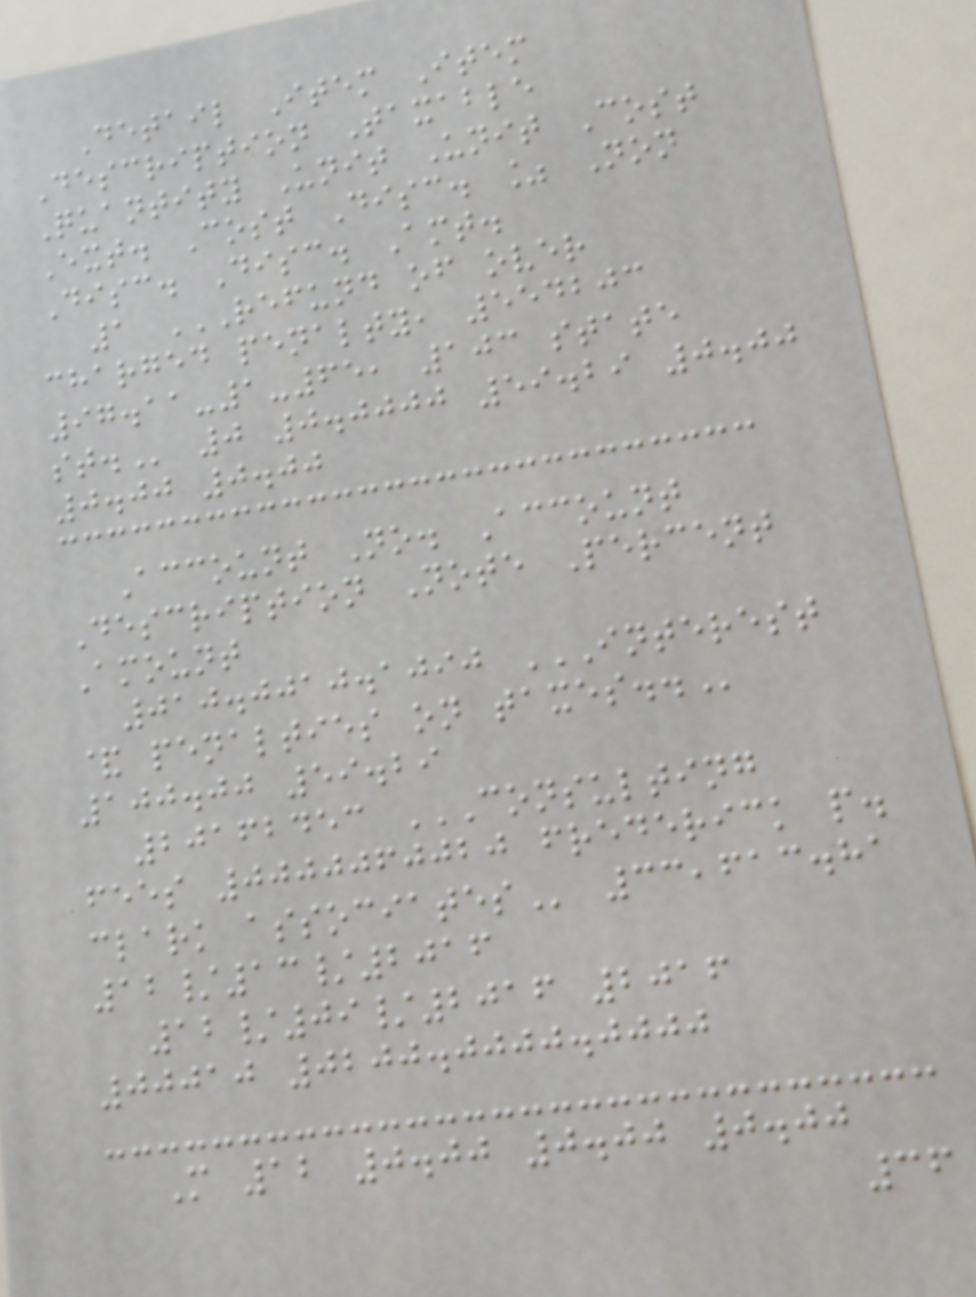Detail Item Item
Description Taxable
Quantity Unit Unit Cost
Ext. Cost Disc. % Non
Disc. Disc. Amt.
1 REFUND OF OVER
CHARGED PENALTY, 554203
97.11-1-65, 103 STATE
ST. 0 0.0000 59.29 0.00
0.00 0.00
Account No. Account
Description Note Percent
Amount
010.0010.1090 INTEREST
& PENALTIES ON TAXES..
100.00 59.29
20162453 CONSULTING
FEES 0000060020 FREDERICK P.
CLARK ASSOCIATES 33,613.81
12/13/2016
12/09/2016 2016
00010 0200.0000.0000
M 12 0.00 0.00 0.00
36
